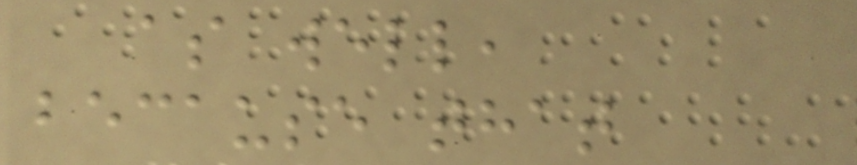as well,
because that
